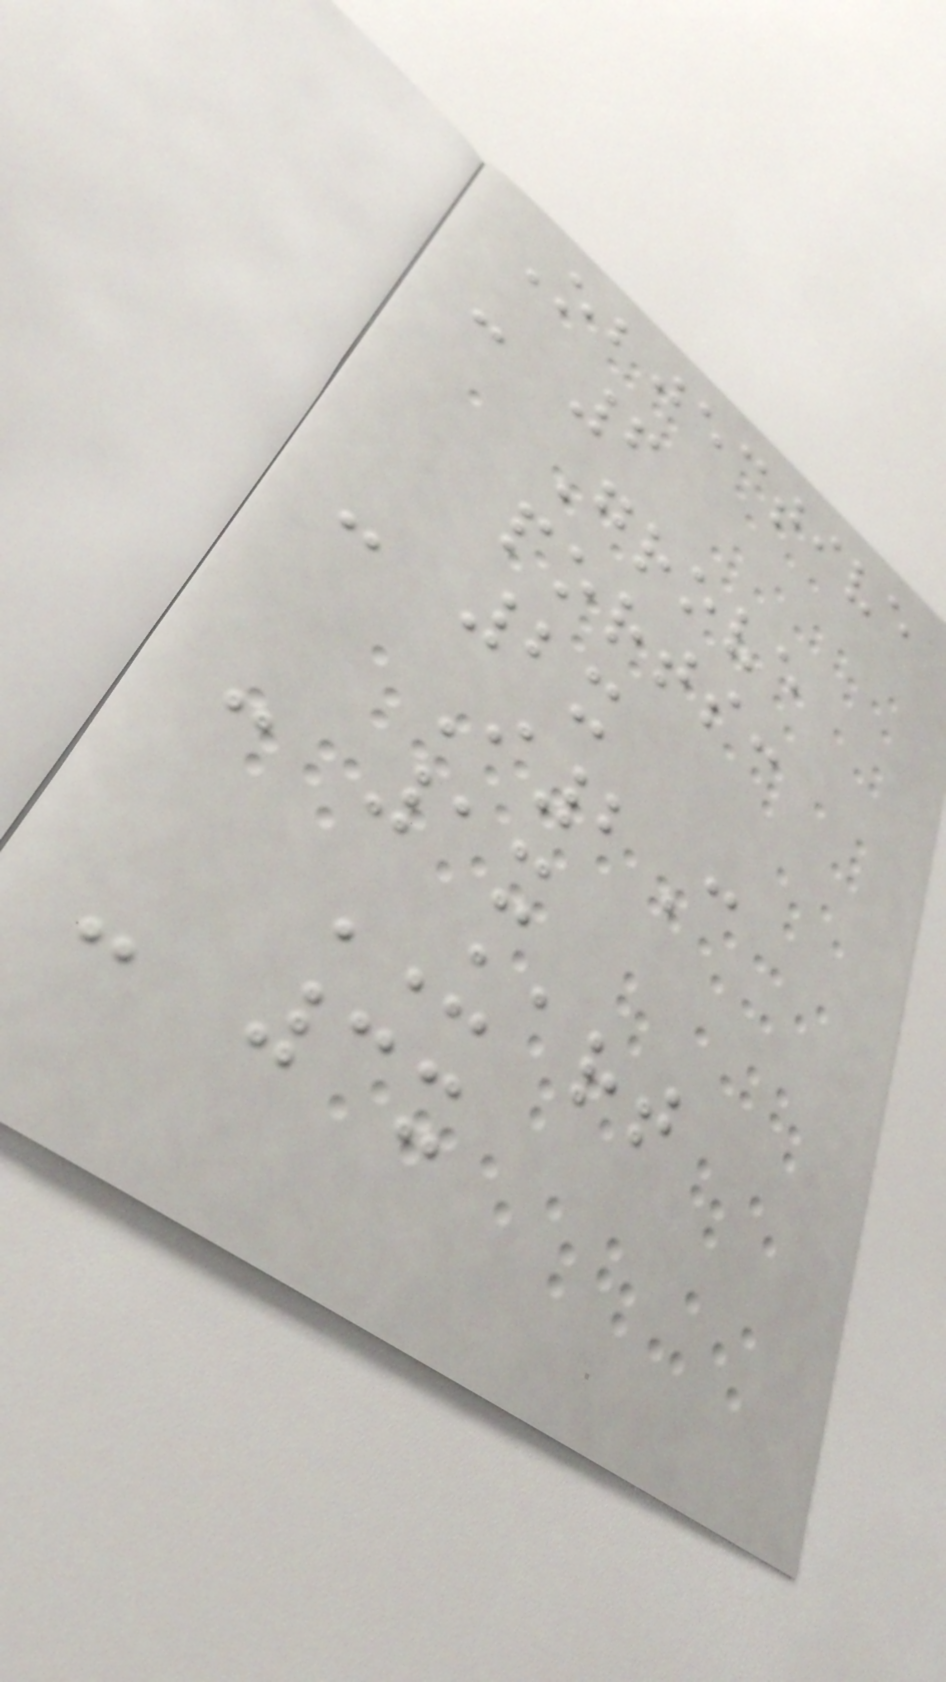Objective
- 6
Grove
ports:
- 2x
I2C
- 1x
UART
- 3x
